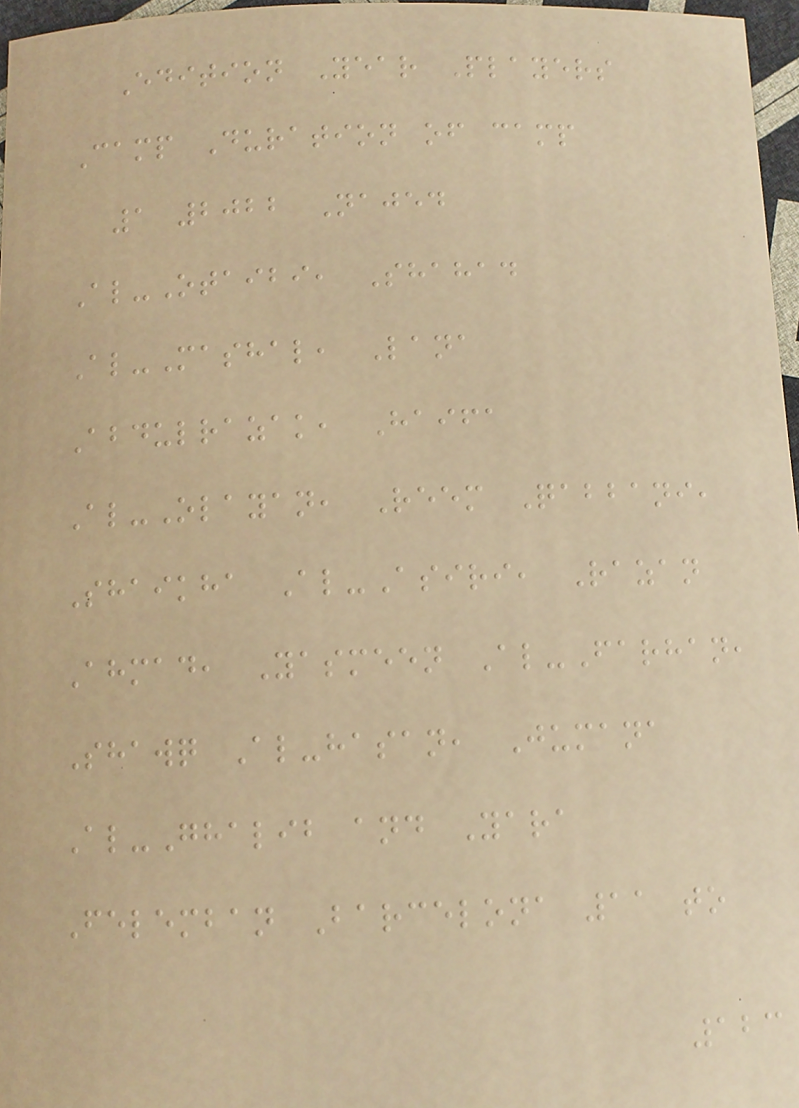Edition Year Players
Camp Duration of camp
1 2022 Najed
Al-Otaibi, Shahad
Al-Mashal, Lana
Abdulrazak, Haifa
Al-Olayan, Reem Qabbani,
Shaikha Al-Asiri, Razan
Ahmad, Yasmeen Al-Farhan,
Shawq Al-hasan, Jumana
Al-Ghalib and Yara
Felemban Barcelona 11 to
123
